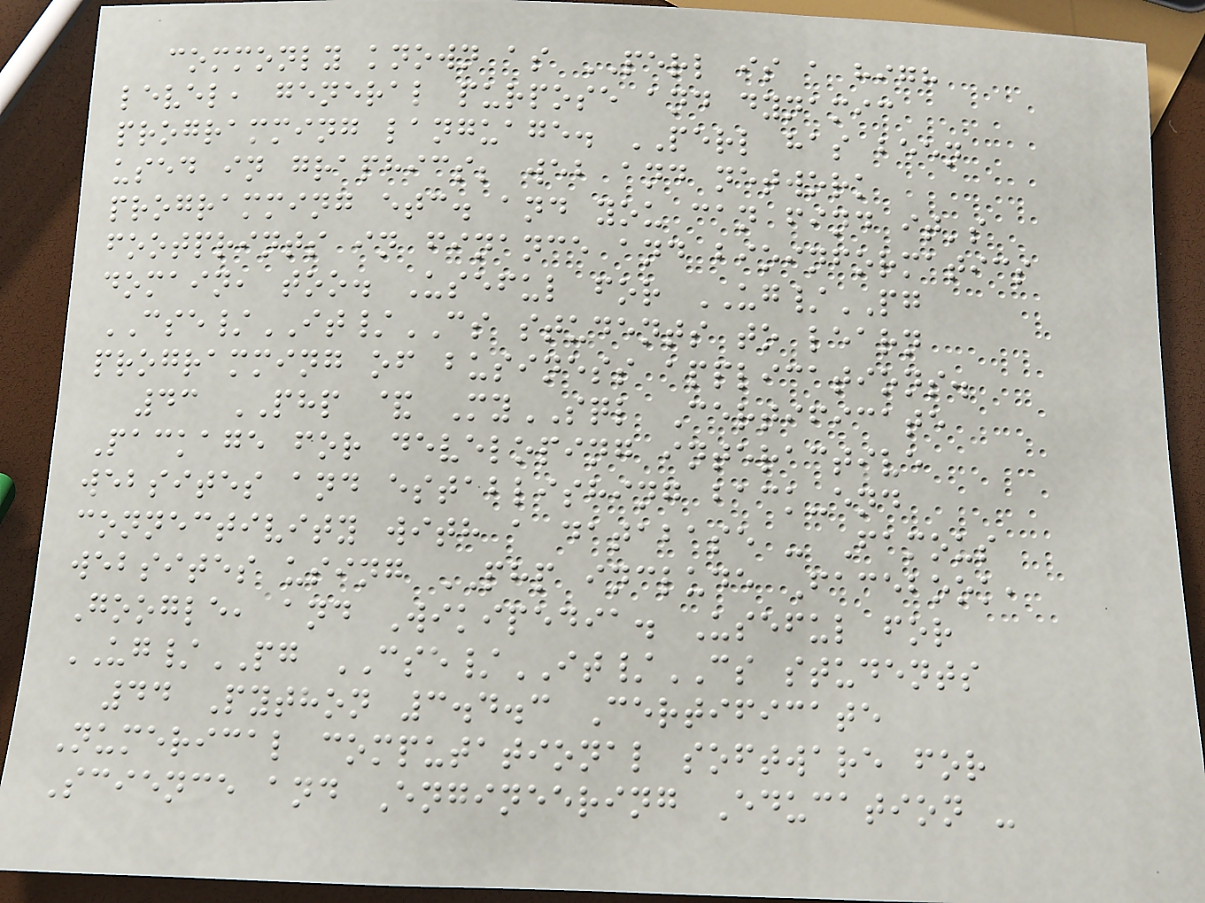commonly known as PERL is a high
level, general purpose and dynamic
programming language. PERL has been
used in graphics; web and network
programming etc. and you can find it's
footprints in finance and bioinformatics
domain, too. Useful for UG/PG
CSE/IT/CS students to learn
programming of business applications.
43 PHP & MySQL Certificate
Package for developing interactive
websites and establishing back-end
connectivity with a database - Famous
websites using PHP include Facebook,
Google, and Wikipedia. Useful for
UG/PG CSE/IT/CS students
44 Python 3.4.3 Certificate
Numerical computational software for
Science and Engineering Education -
